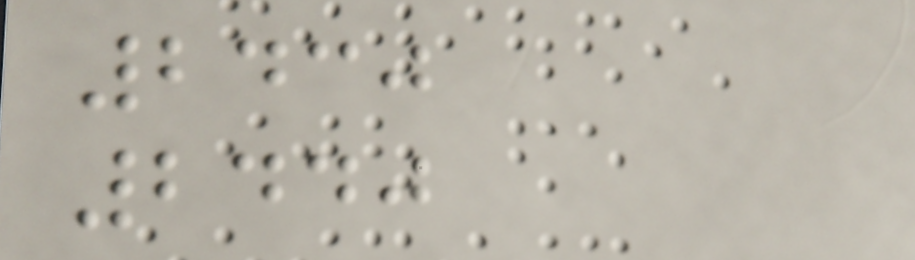2430
2440
